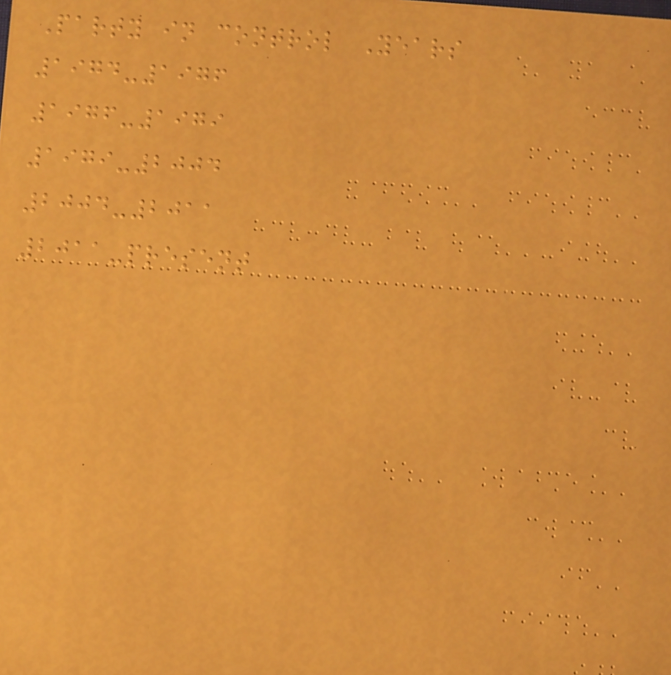Party in control Years
1974-1976
1976-1979
1979-2004
2004-2011
2011-present
